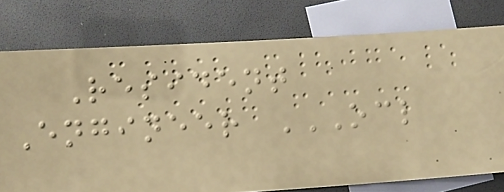Resident
Engineer OCL
